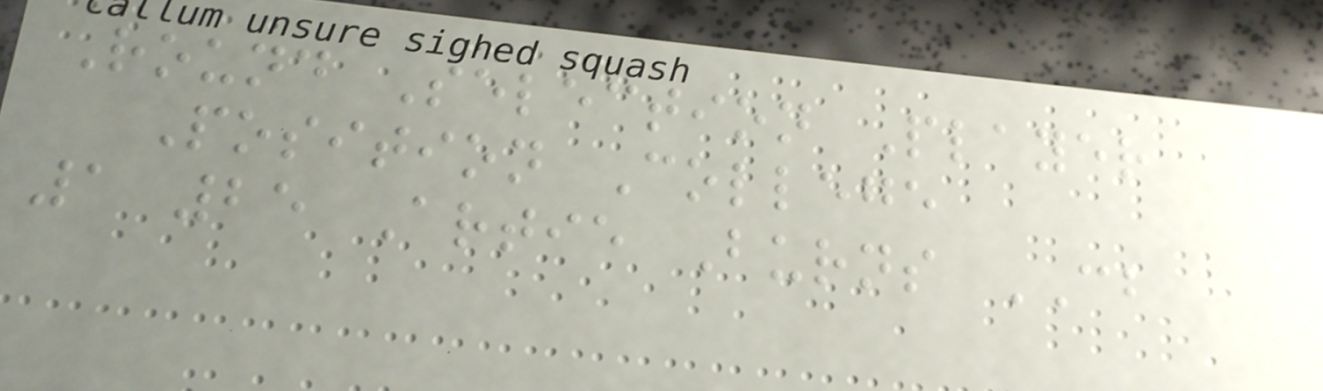Round Selection Player
Position College
1 25 Artie Burns CB
